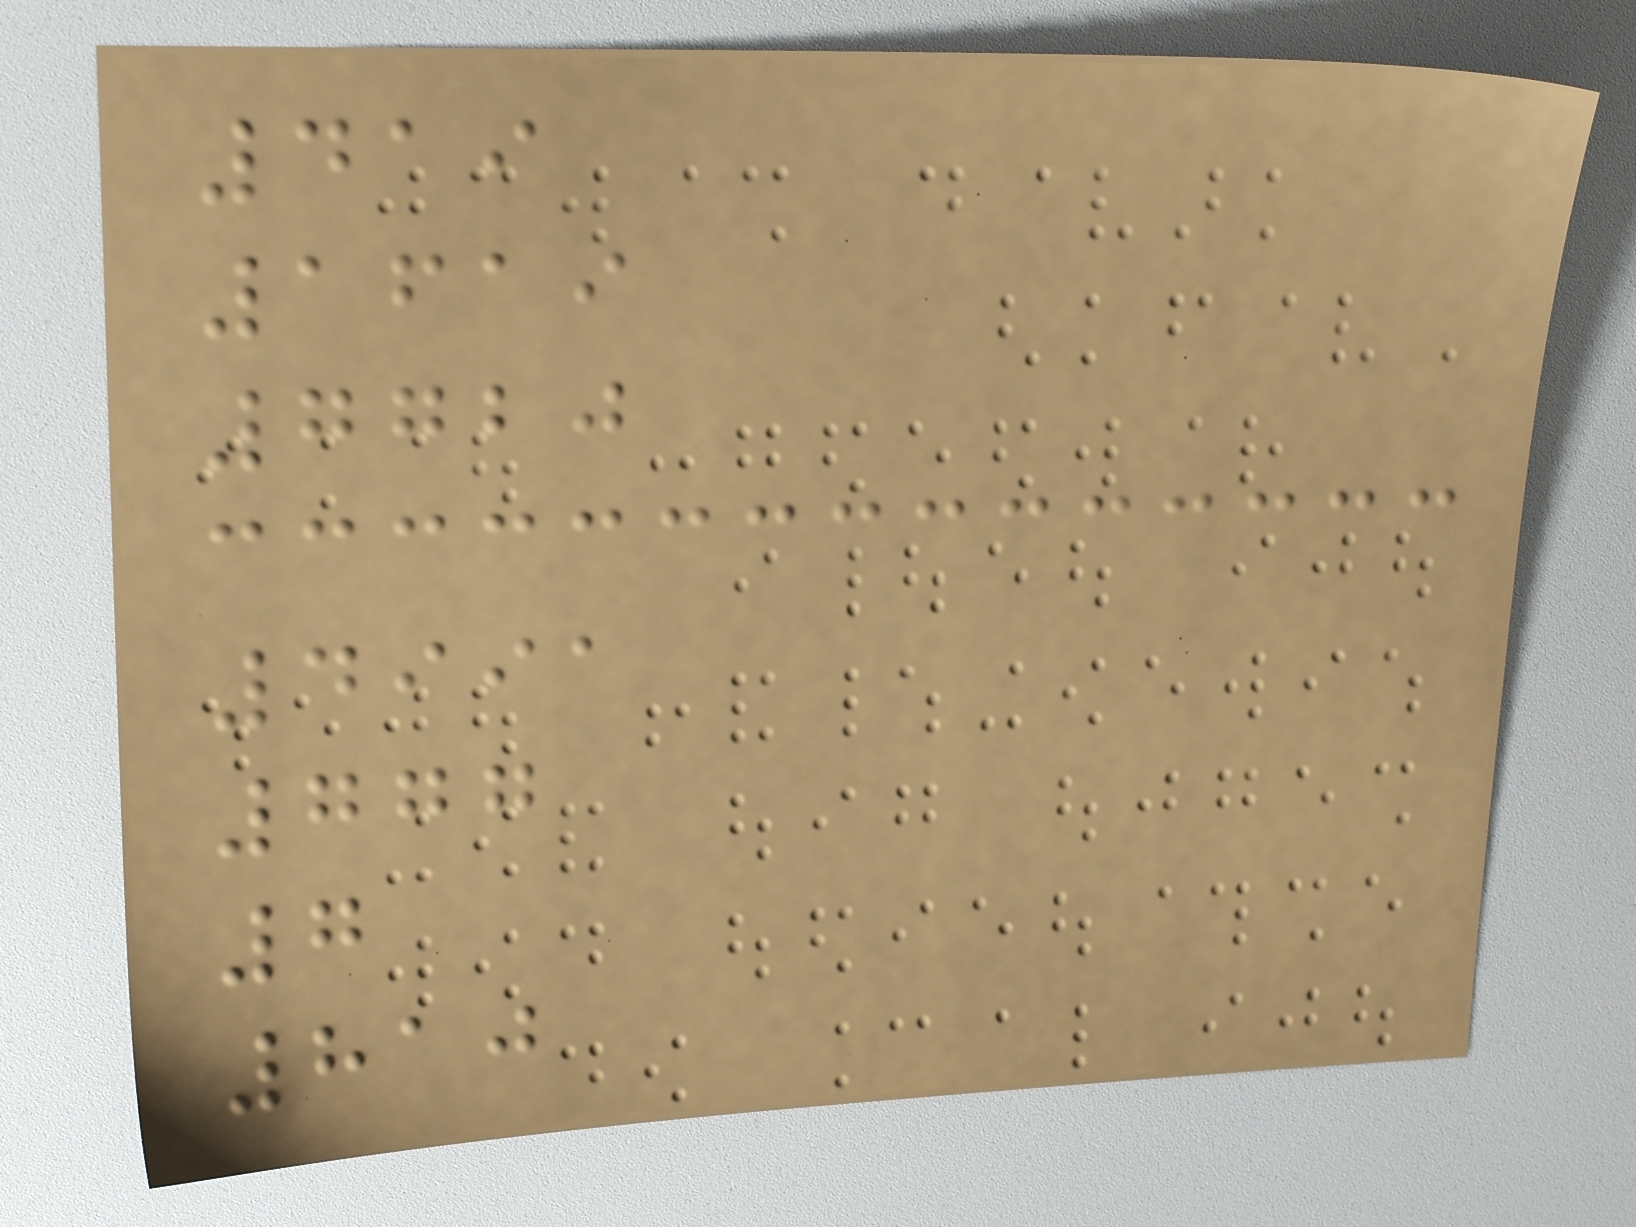419
1619
7720
4991
777
7
810
